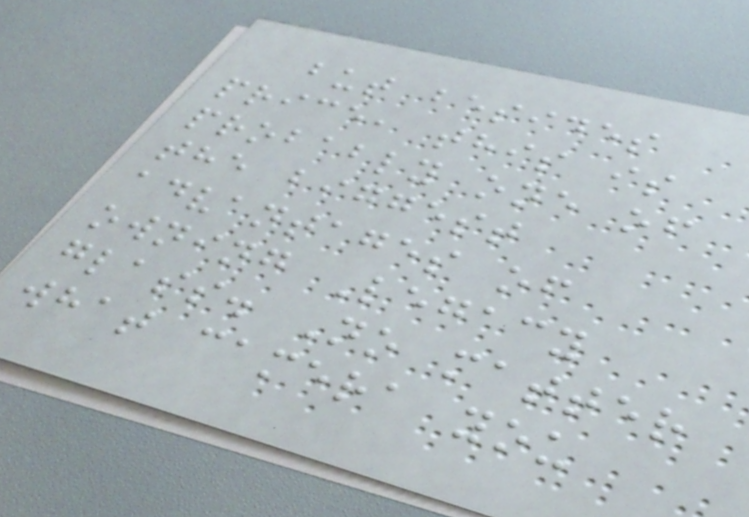but besides
price, this is
probably one of
the biggest
advantages of
owning Legacy
glass. No matter
what camera you
